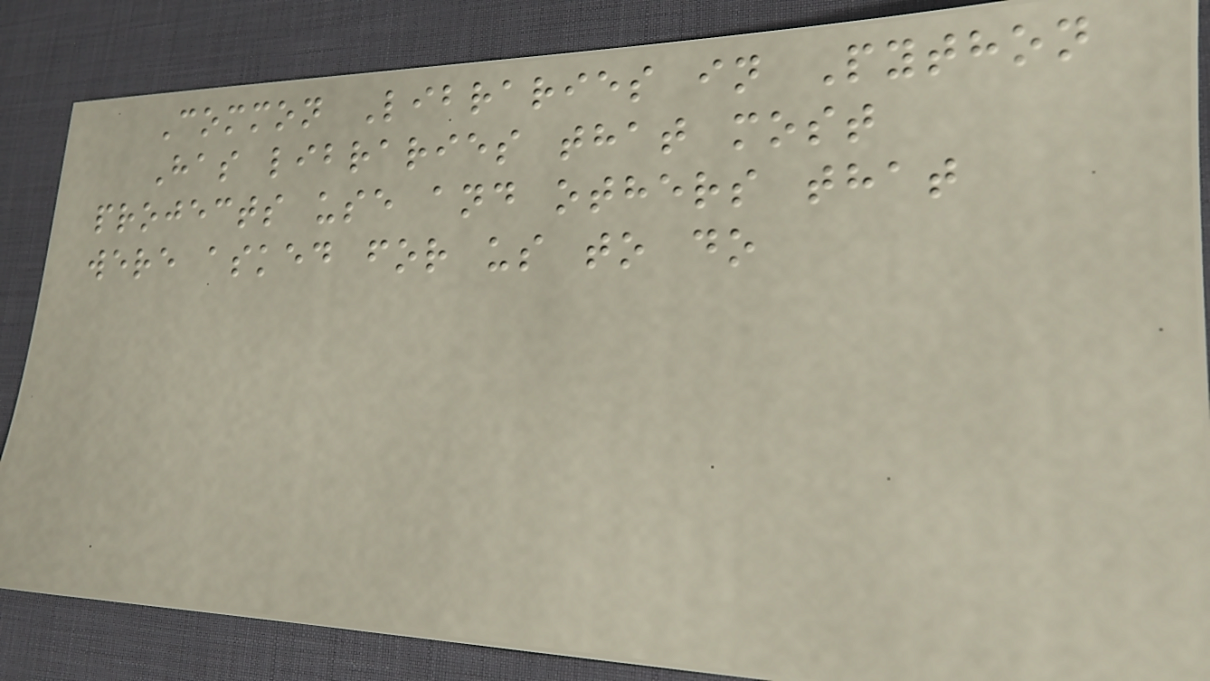Common Libraries in Python
Has libraries that most
projects use and others that
were asked for us to do
